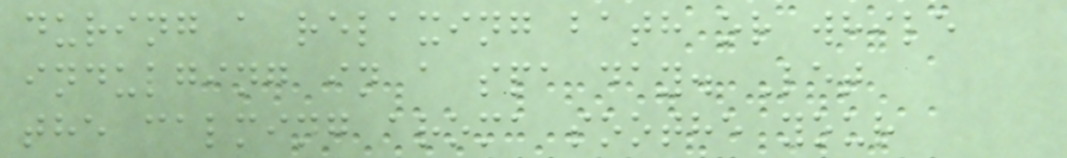during a relaxing bath or while
indulging in a spa day. Let
the calming aroma soothe your
